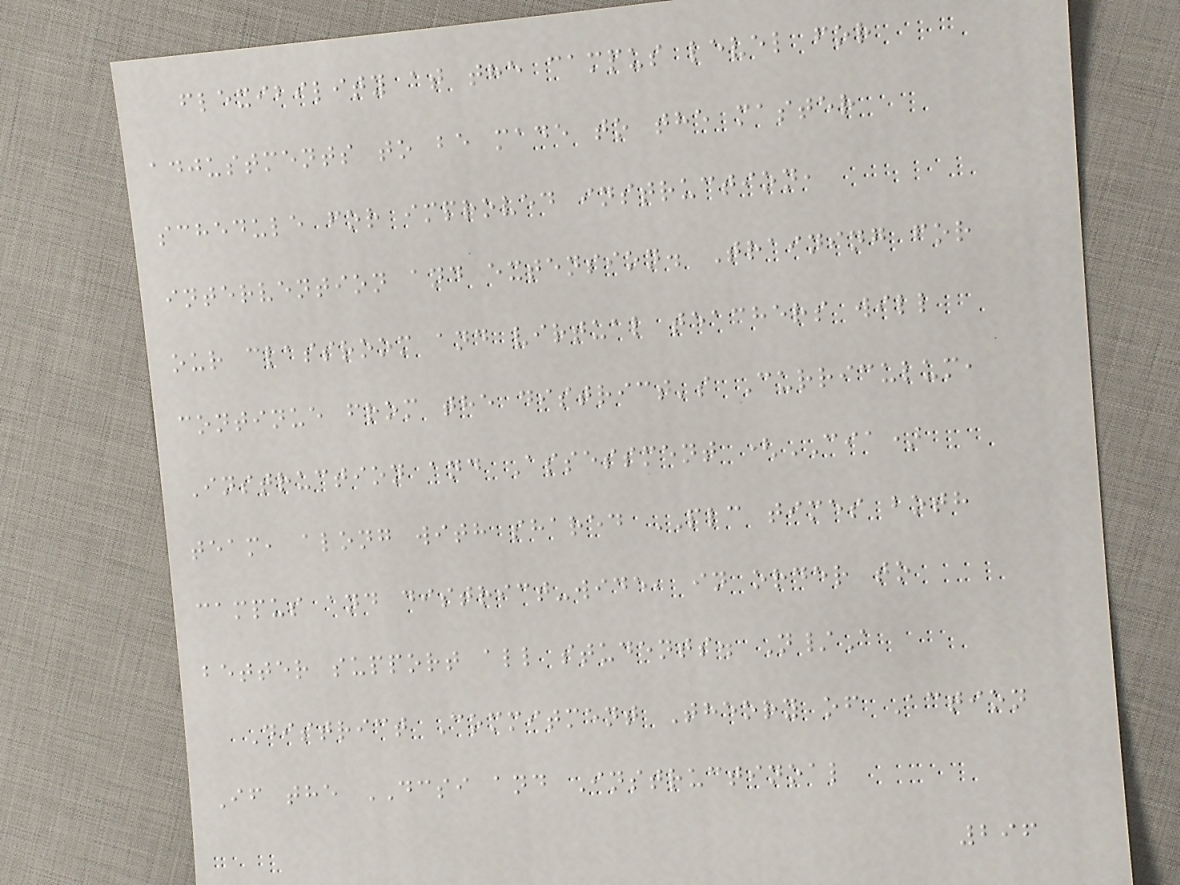flexibility at the campus level for
adjustments to be made to the master
schedule for improved instruction,
intervention and extension. Training for
our classroom and virtual teachers will
continue from the district's Curriculum,
Instruction and Assessment (CIA)
team, along with shared PLC times both
campus and district-wide, in order to
better support all students. N/A
District Commitment Theory of Action
If the DCSI and Instructinoal
296
